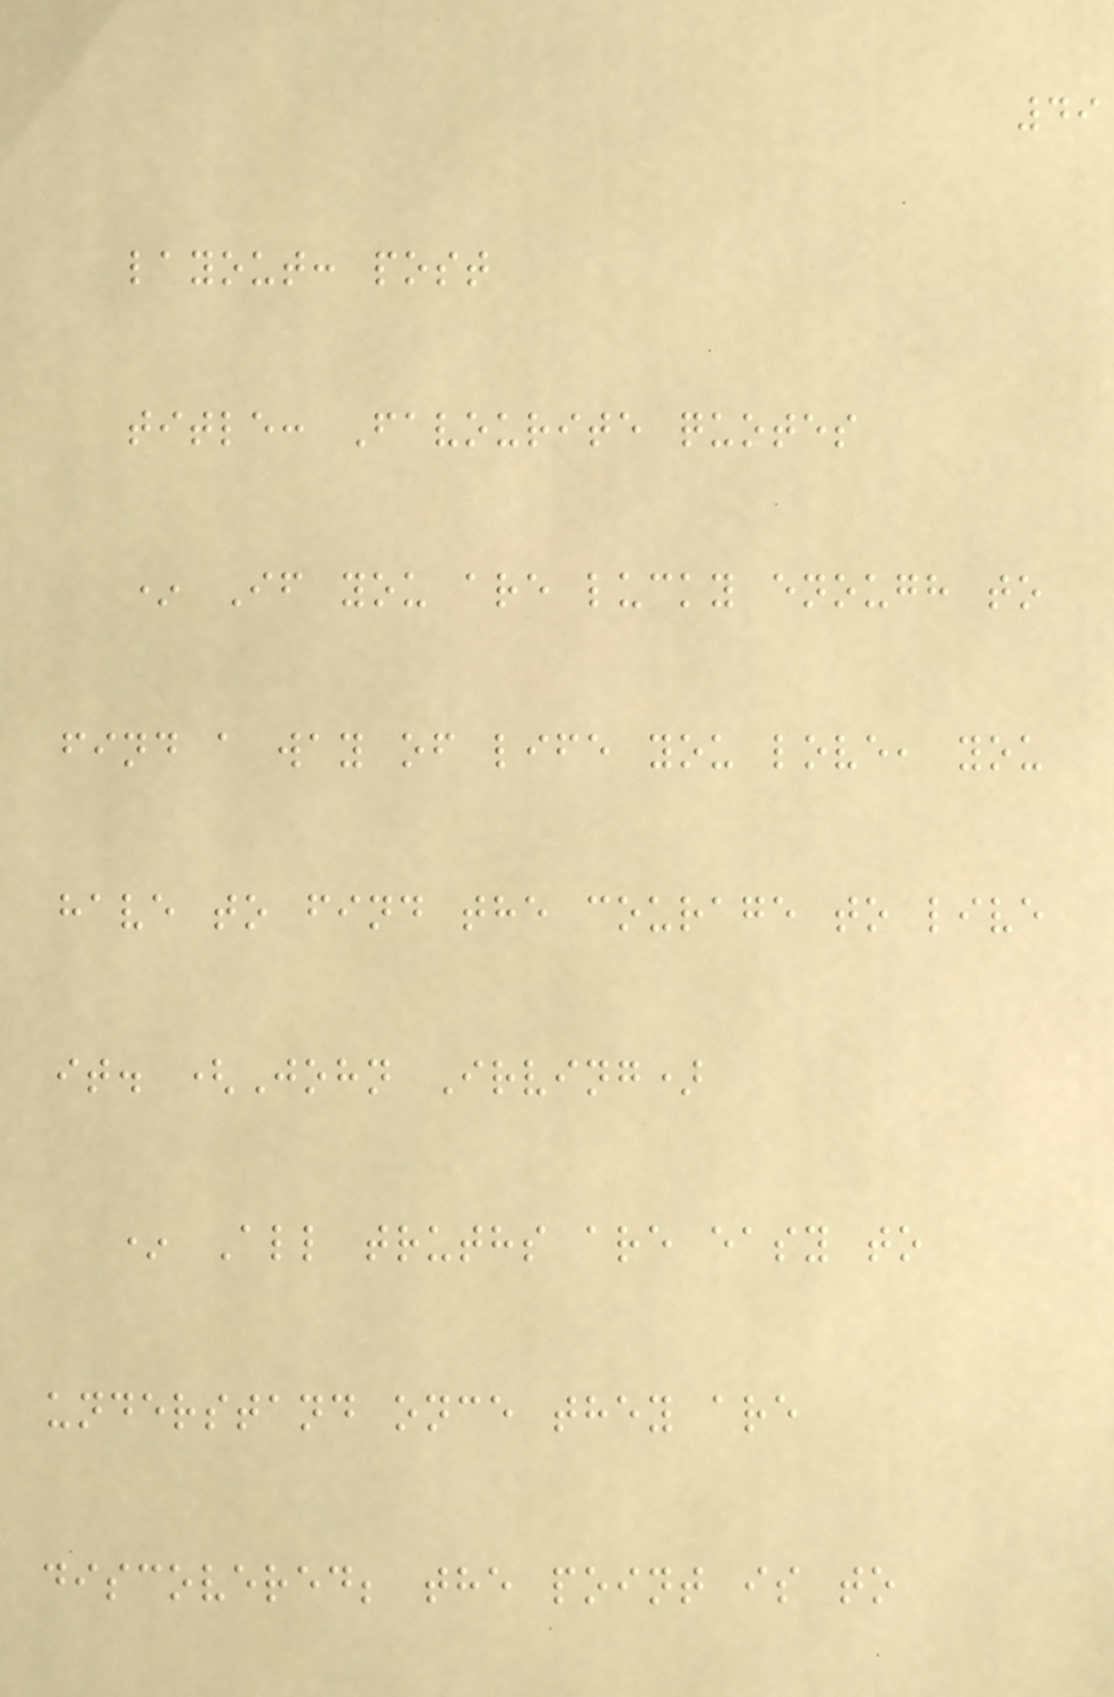49
layout: post
title: Favourite quotes
* If you are lucky enough to
find a way of life you love, you
have to find the courage to live
it. (John Irving)
* All truths are easy to
understand once they are
discovered; the point is to
